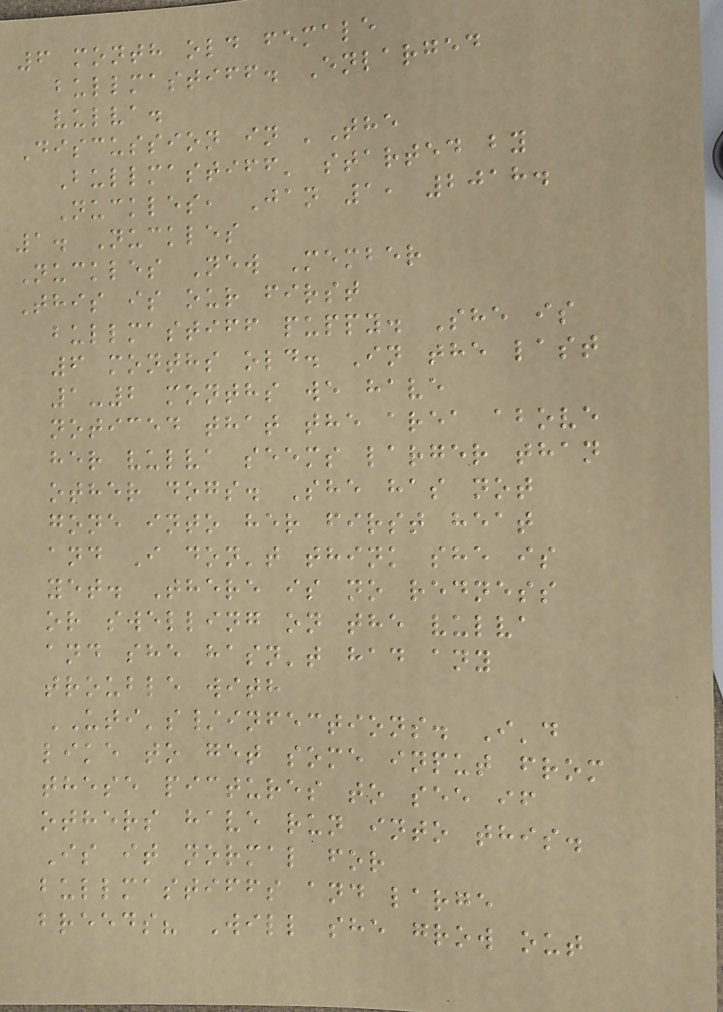6 month old female
bullmastiff. Enlarged
vulva.
Discussion in 'The
Bullmastiff' started by
Nuckles, Jan 1, 2018.
1. Nuckles
Nuckles New Member
This is our first
bullmastiff puppy. She is
6 months old. In the last
1-2 months we have
noticed that the area above
her vulva seems larger than
other dogs. She has not
gone into her first heat
and I don't think she is
yet. There is no redness
or swelling on the vulva
and she hasn't had any
trouble with
UTI's/infections. I'd
like to get some input from
these pictures to see if
others have run into this.
Is it normal for
bullmastiffs and large
breeds? Will she grow out
